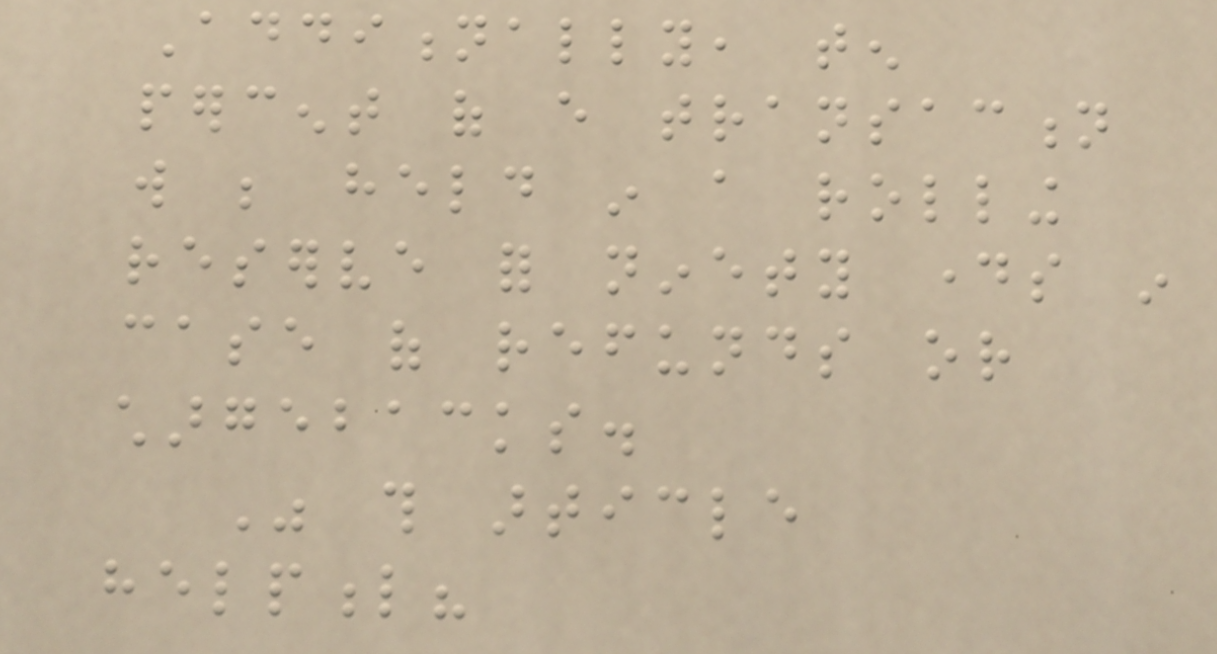Additionally, ten
percent of every transaction
will be held in a rolling
reserve for ninety days in
case of refunds or
chargebacks.
Was this article
helpful?
